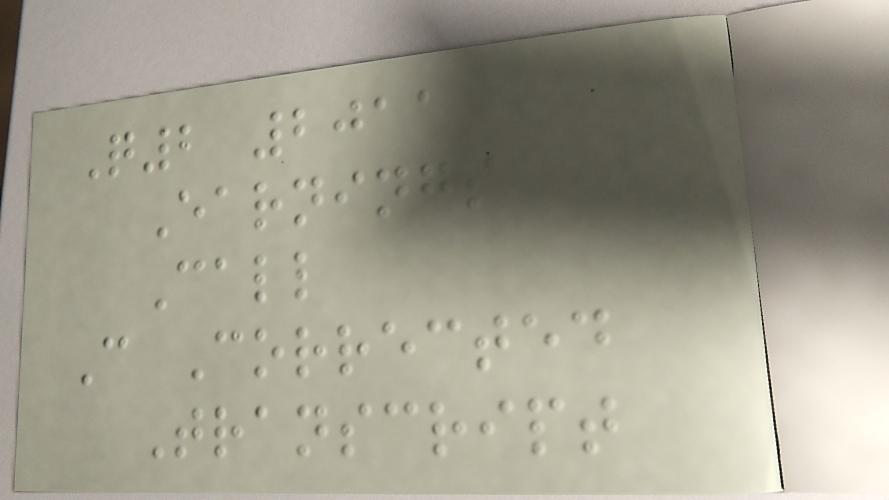Q2 2011
Earnings
Call
C Corrected
Transcript
